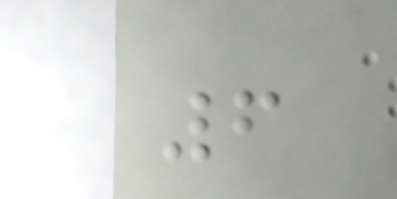6
